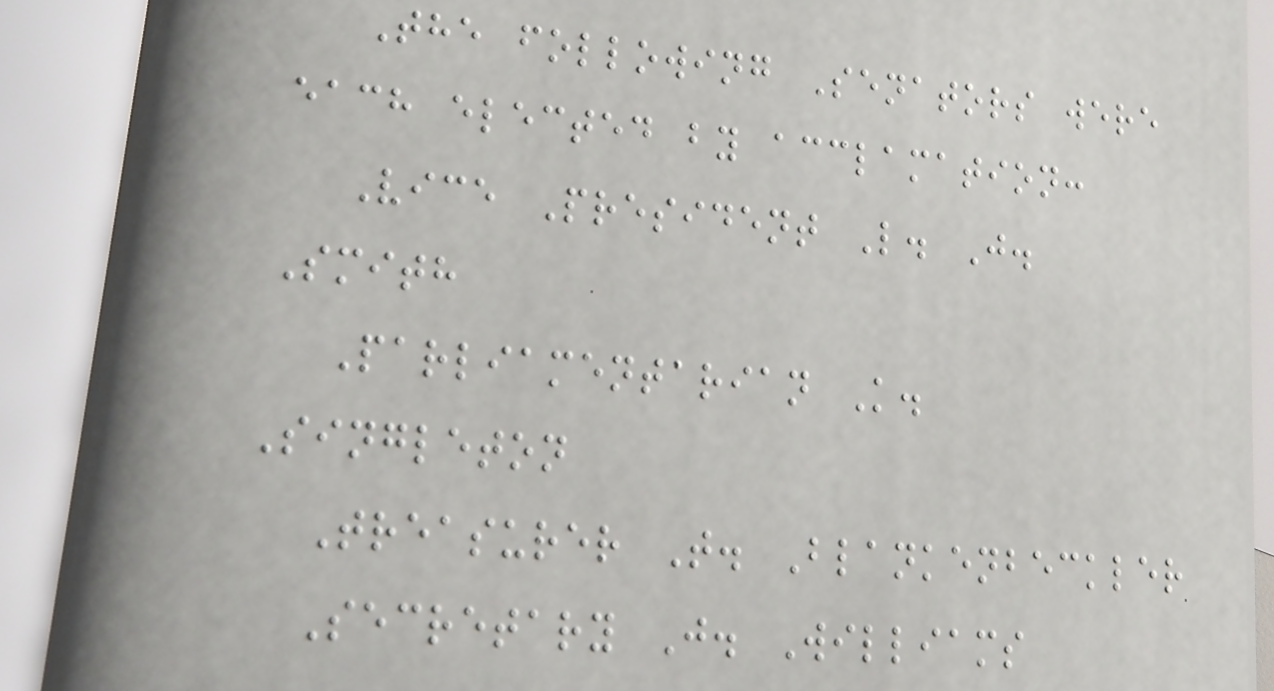The following Senators were
each elected by acclamation:
Vice President L. J.
Smith
Parliamentarian K.
Singleton
Treasurer T. Blankenbeckler
Secretary J. Williams
